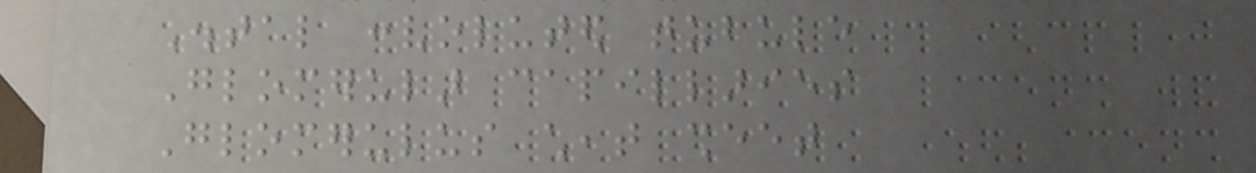Distal convoluted tubule
Glomerular capillaries
Glomerulus cheat sheet
